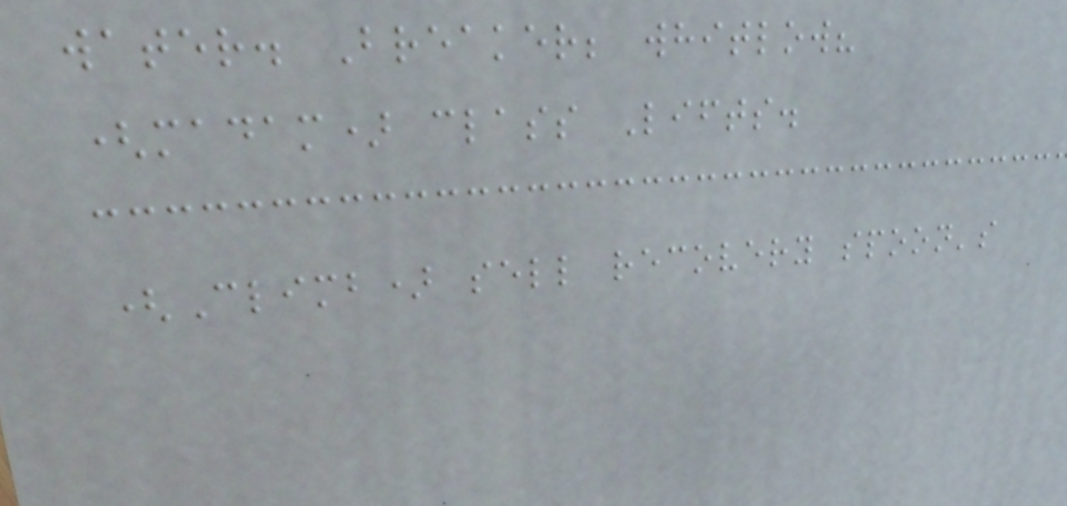water. Breaker; whitlow?
(madam) class Lifts.
(Climb) sell recovery spoon's
